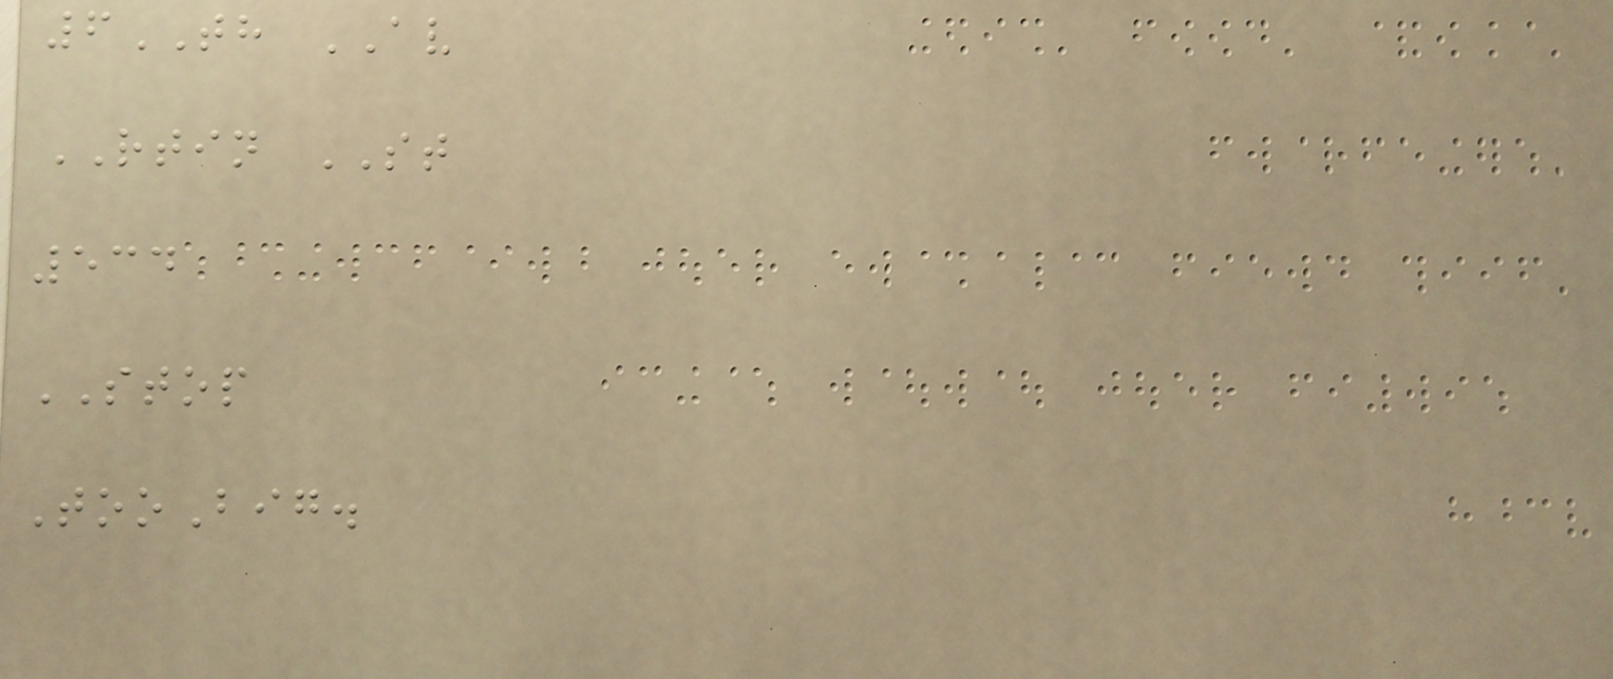6TH AV
RTIN ST
534
STOP
TooBig.
